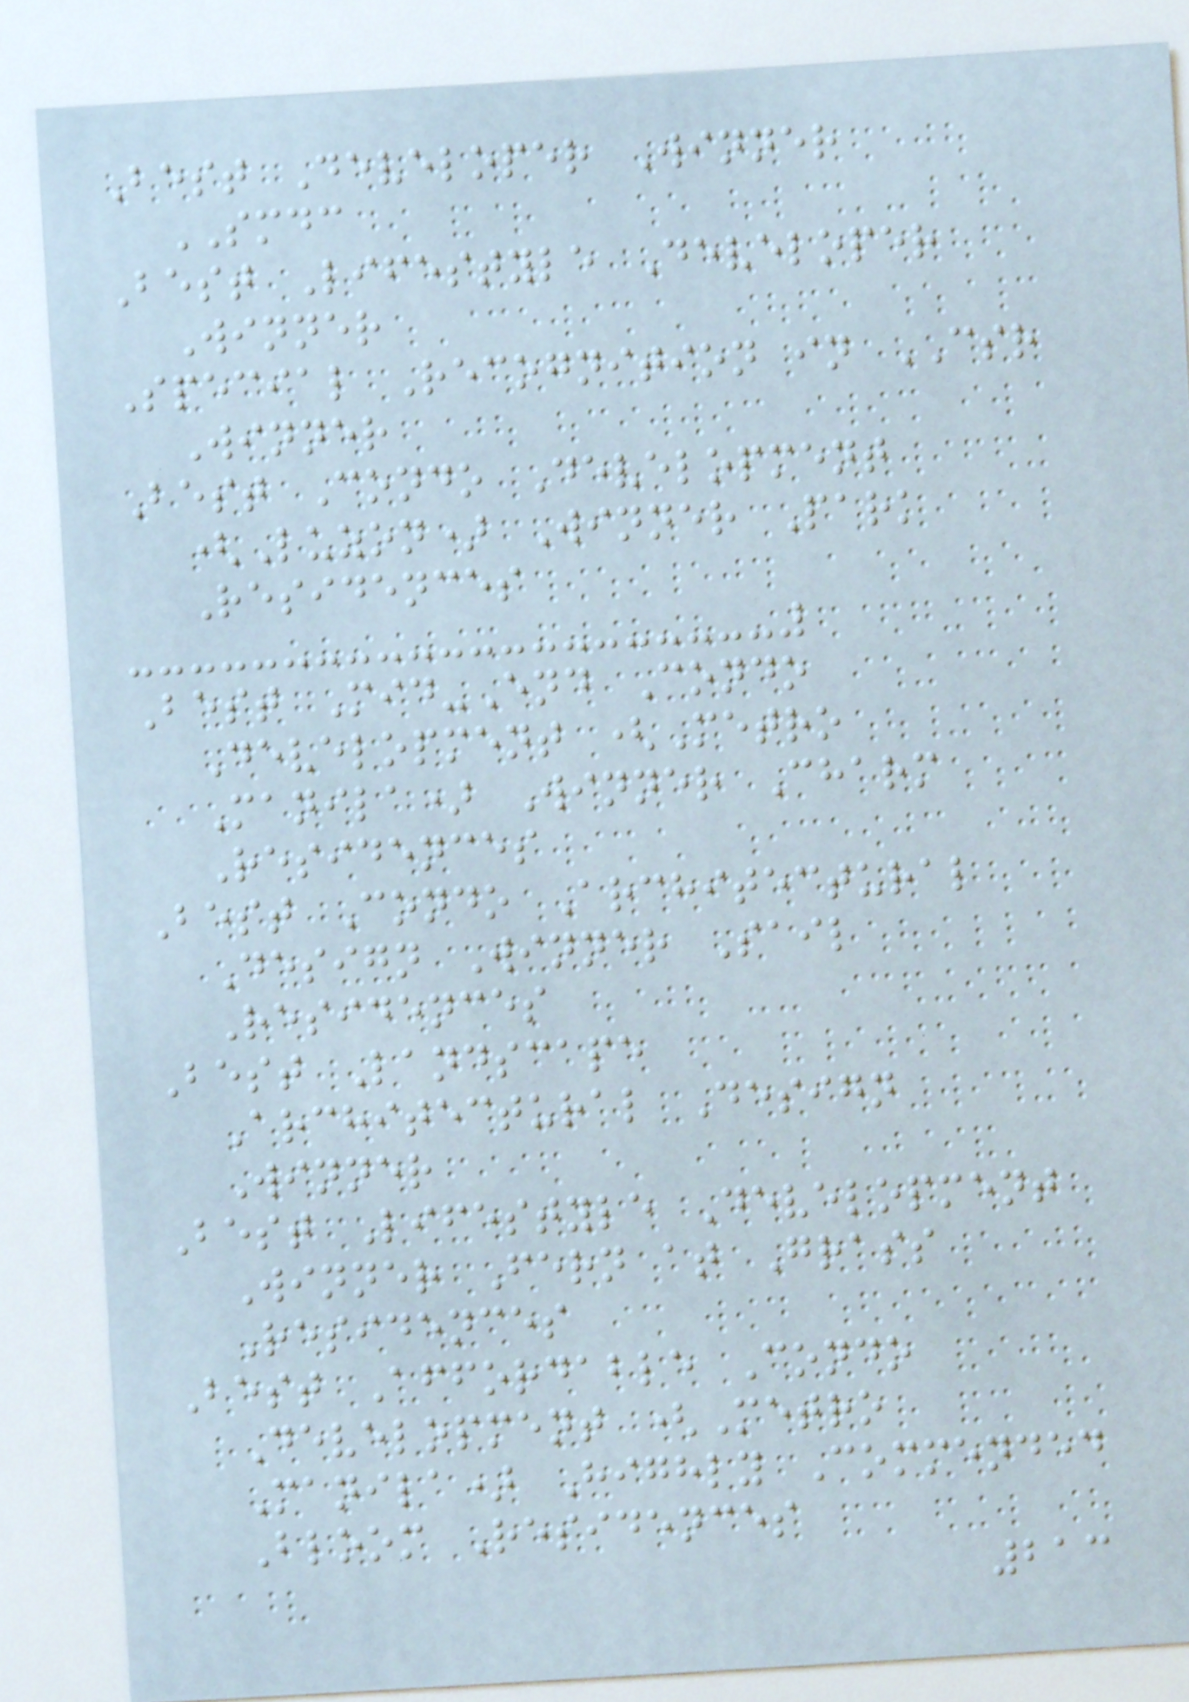Best Developer Winner
SMDC
Best Lifestyle Developer
Winner
Special Recognition in CSR
Winner
Best Condo Development
(Luzon) Winner Park
Residences
Best Mid-End Condo
Development (Metro
Manila) Winner Charm
Residences
Best Condo Architectural
Design Winner Sail
Residences
Best Landscape
Architectural Design
Winner
Best Lifestyle Development
Winner Fern at Grass
Residences
Best Affordable Condo
Development (Metro
Manila) Highly Commended
Bloom Residences
213
